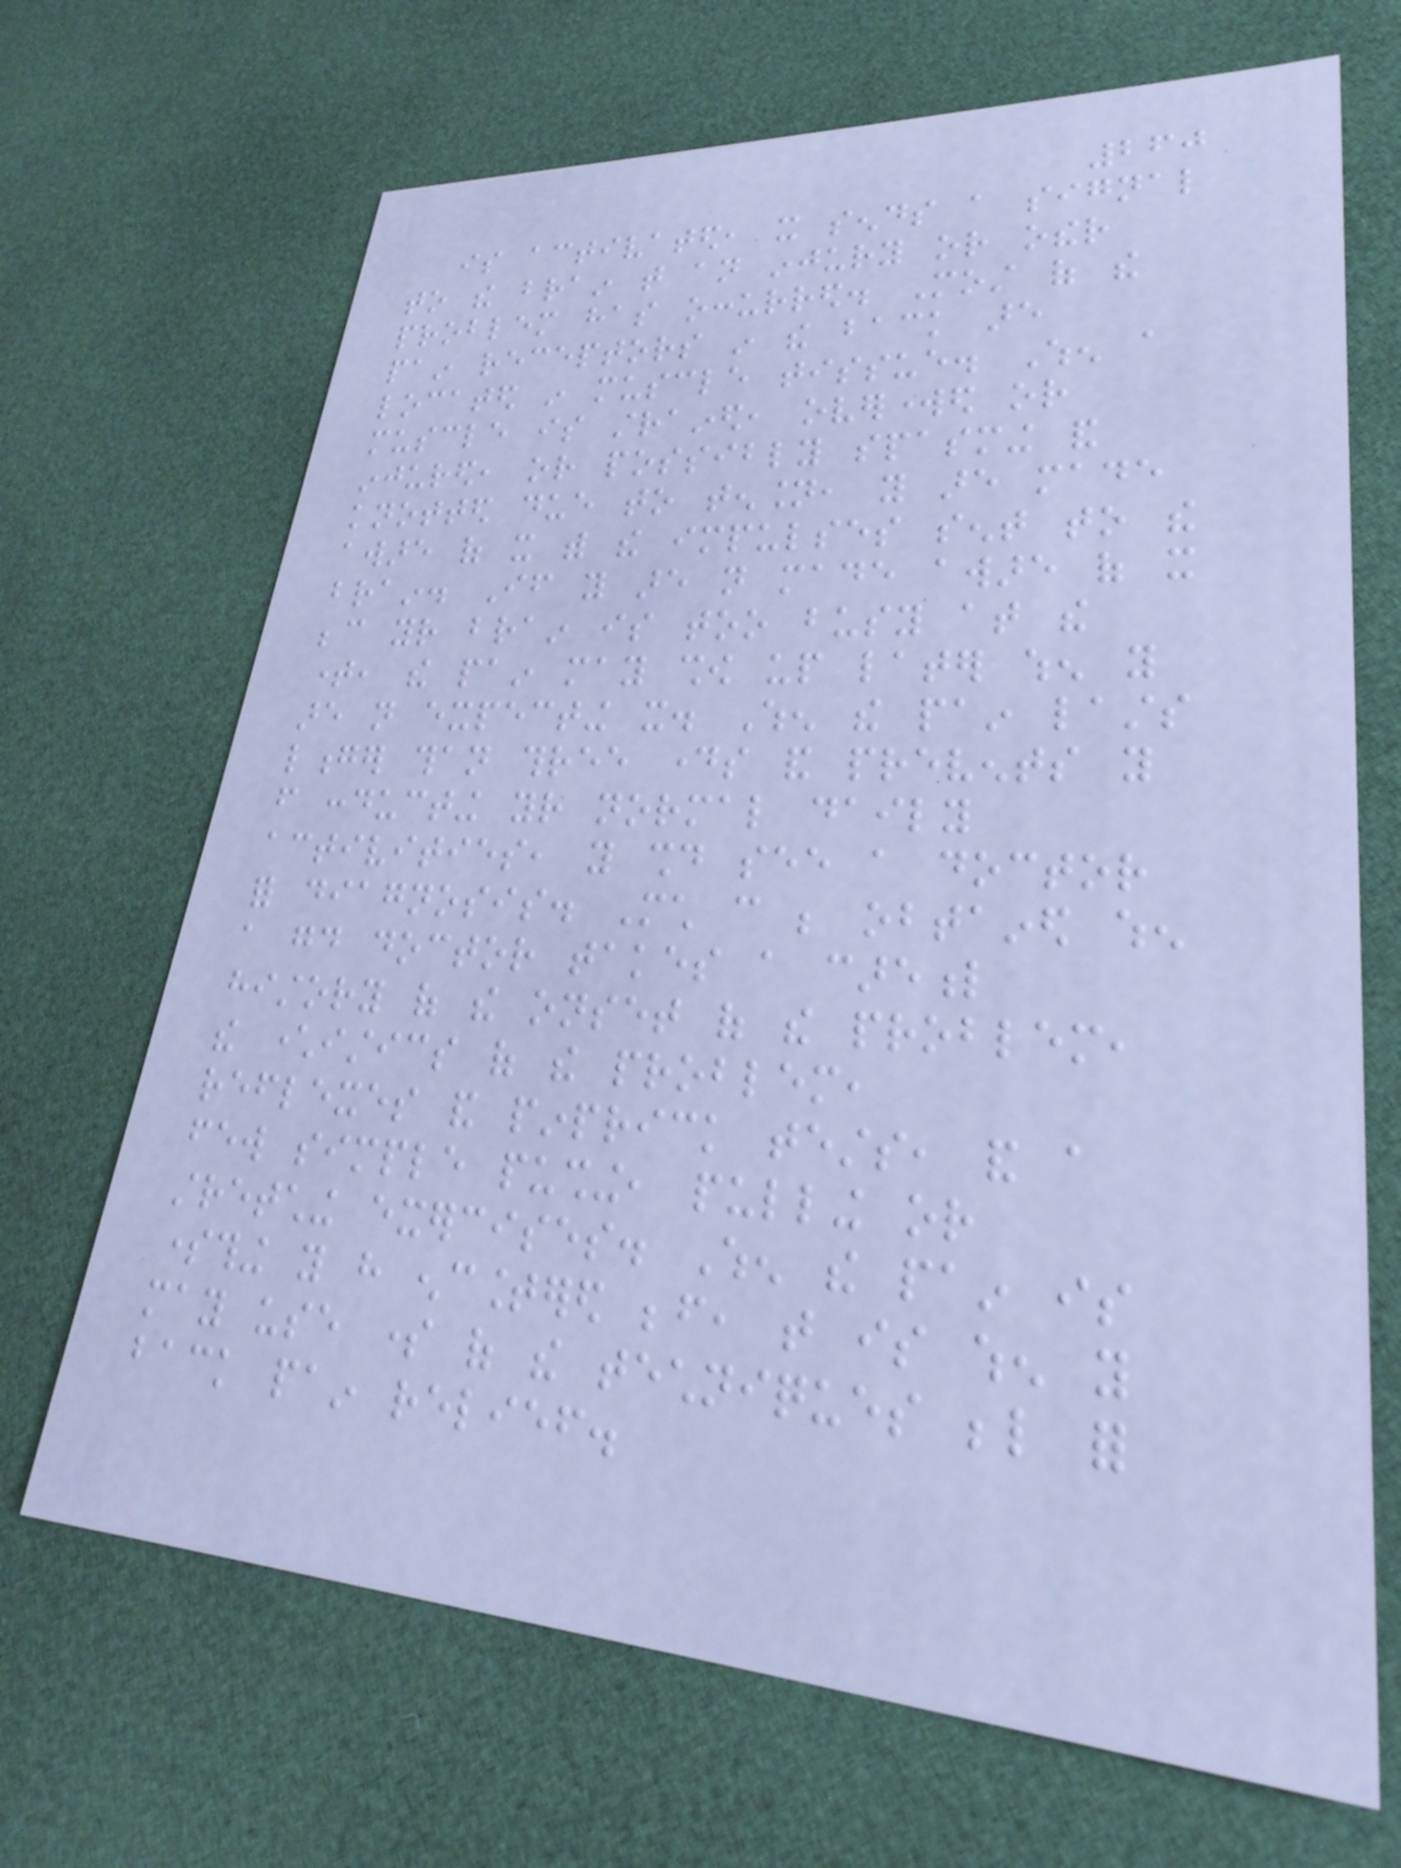260
is activated, it sends a signal
to the brain that an injury or other
problem has occurred. Most of the
pain receptors in the back are
located in muscle tissue. When a
muscle is strained, overworked or
injured, or possibly spasming and
knotted due to tension, you are made
aware of it with the impulses sent to the
brain. If you are not made aware of it
because your brain is too busy at the
time, the pain may show up later when you
are not expecting it. When the pain lasts
longer than three days and prevents you
from conducting your normal daily
activities, you should see a doctor
for diagnosis. Much can be obtained when
a good doctor takes a careful
history of the onset of the problem,
the characteristics of the problem,
reflexes and pinprick tests, and a
few simple pushing, pulling or
stretching exercises. When the pain is
something you have encountered before, that is when you
may use some of the techniques below for
back pain relief.
